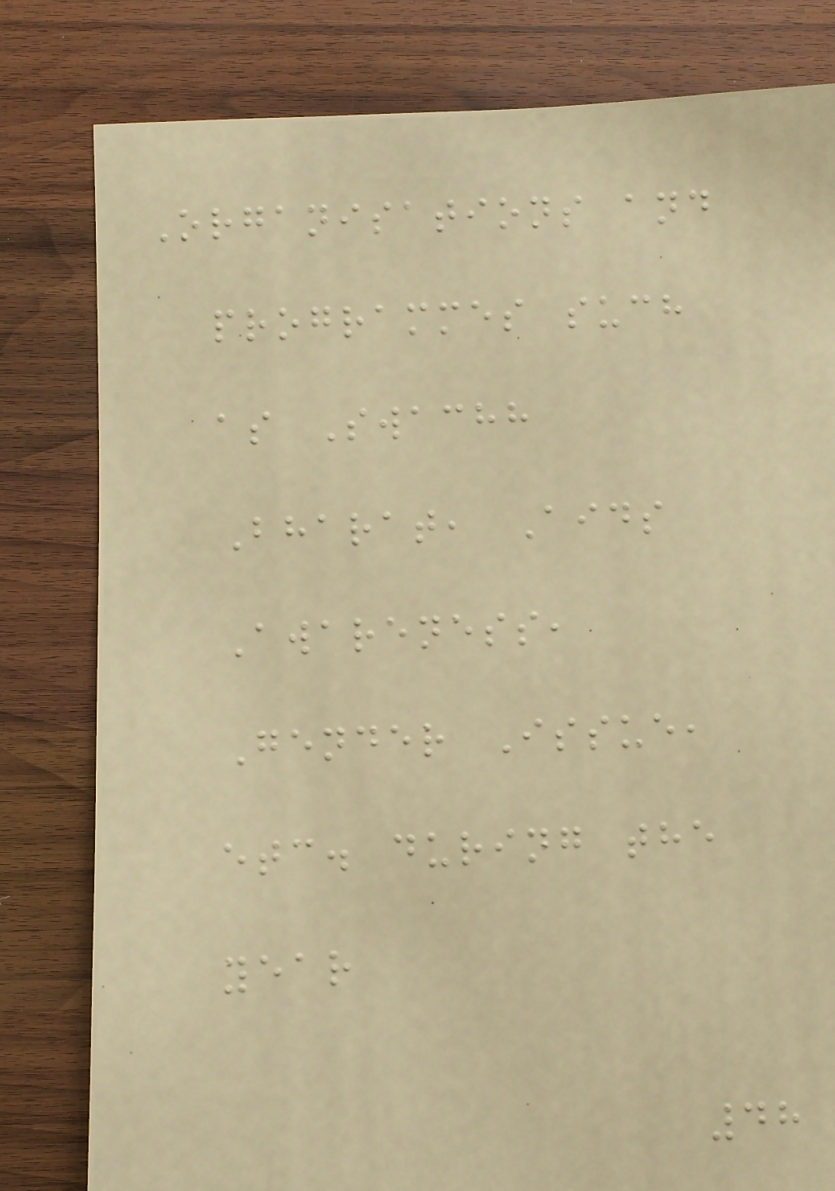Organisations and
programmes such
as Swachh
Bharat, Aids
Awareness,
Gender Issue,
etc. during the
year
48
